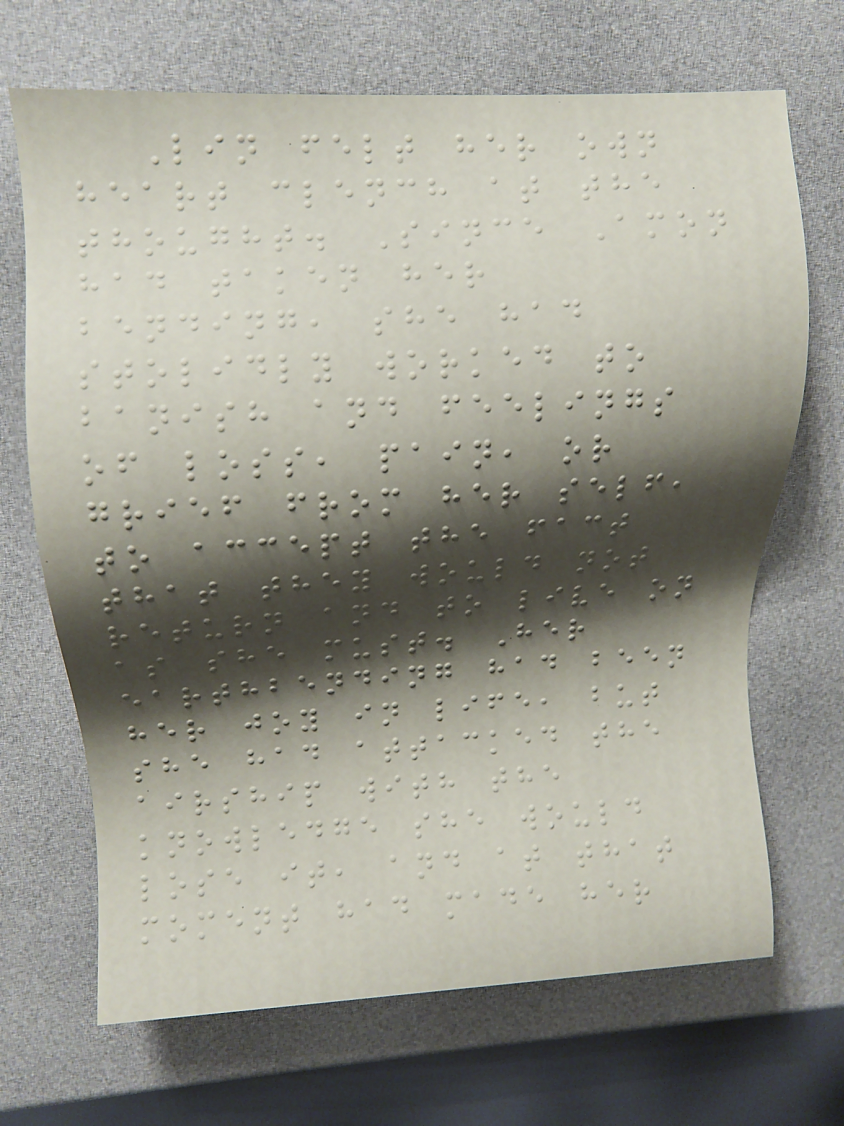Lin felt her own
heart clench at the
thought. Since Amon
had taken her
bending, she had
stolidly worked to
banish and feelings
of loss, pain, or
grief from her self,
to accept the fact
that they would not
return and to live on
as she must. Her
earthbending had been
her joy in life, but
she had attacked the
airship with the
knowledge she would
lose it, and at that
moment had made her
